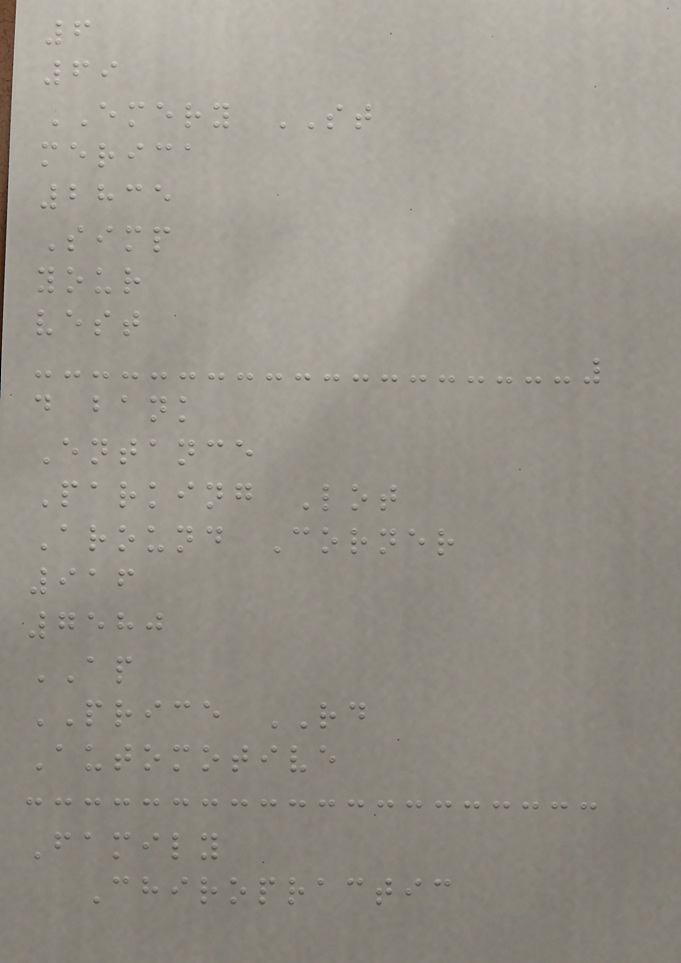6
69
EMERY ST
merica
2835
Simp
your
vest
d bank
Entance
Parking Lot
Around Corner
916
7580
AP
PRICE RD
Automotive
Family
Chiropractic
